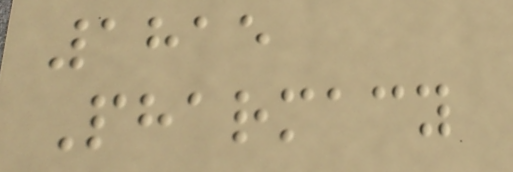1815
Pharmacy
